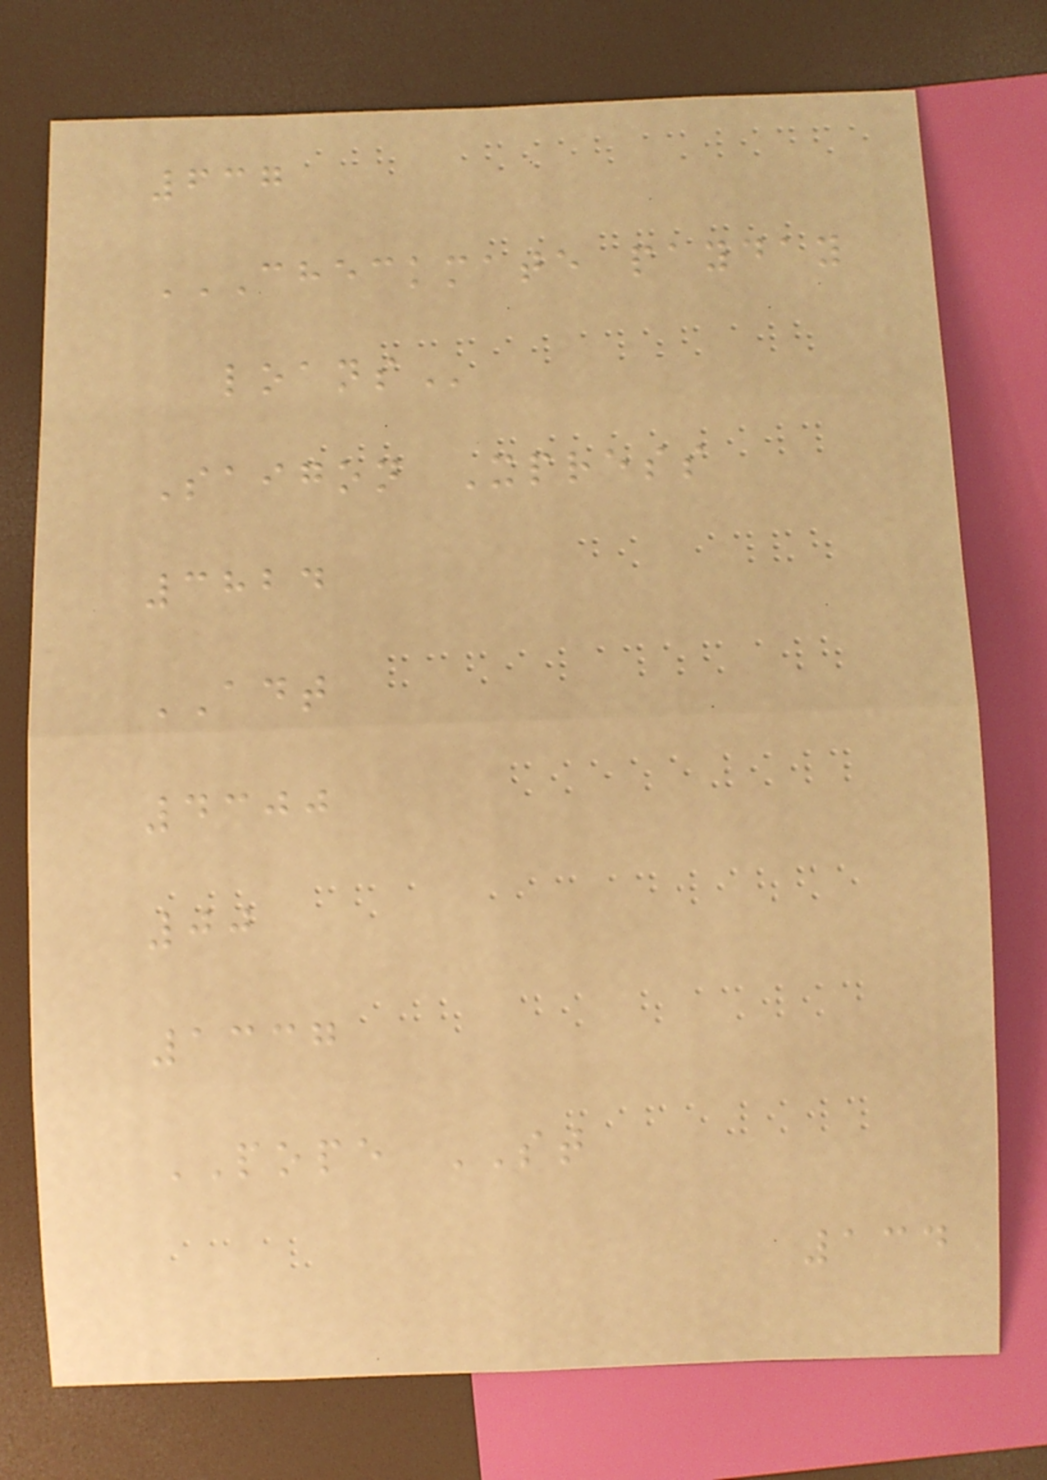637
CHECKMATE PAYDAY
LOANS
Saigon Xpress
3824
ADT
4300
00
1337
POPE ST
134
